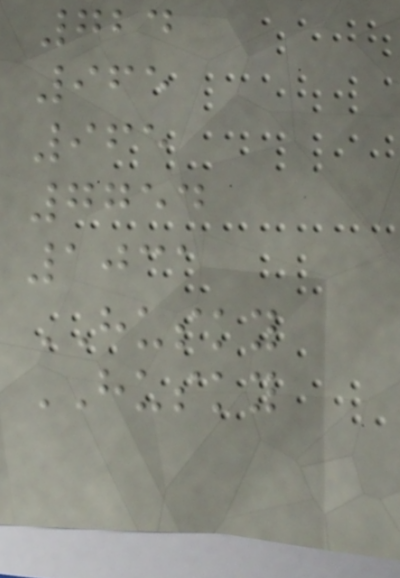724
965
965
7754
1031
HUSKY
HUSKY
